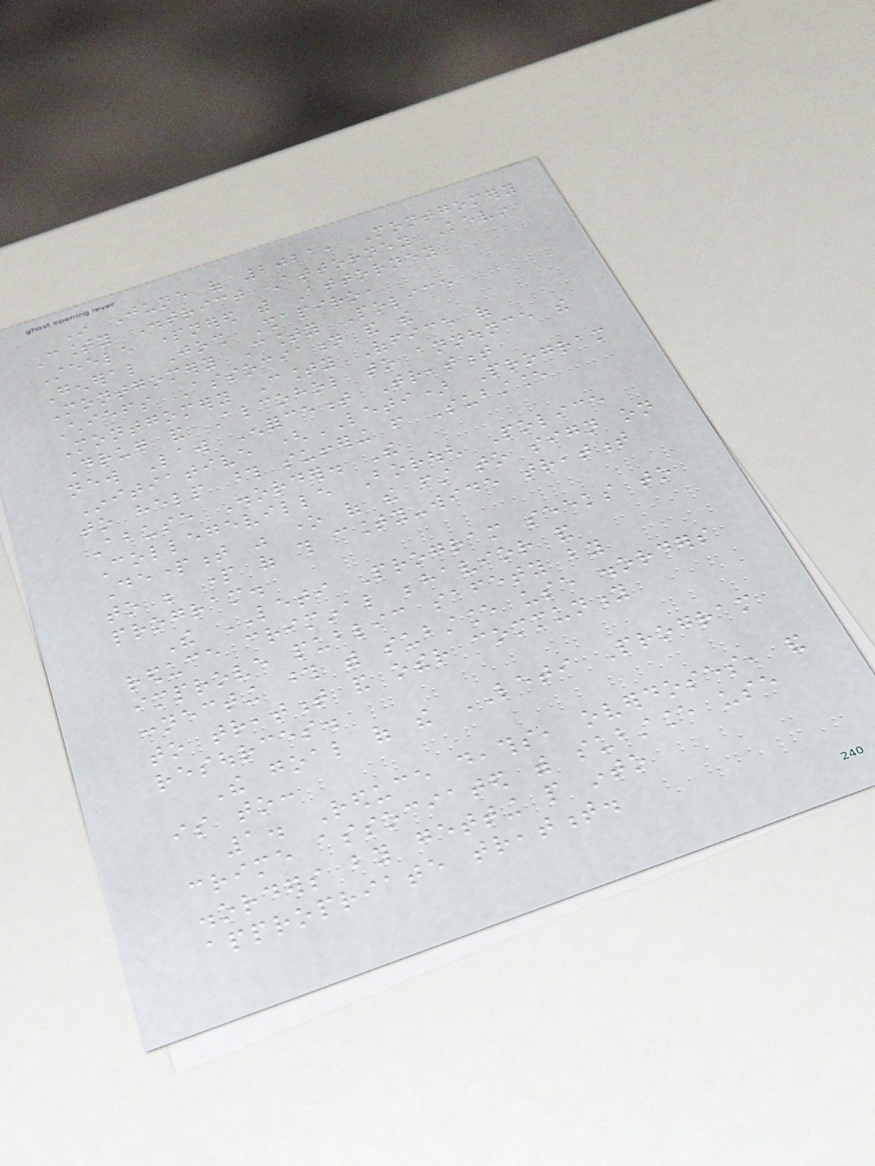In June of 2021, Montgomery
County District Attorney Kevin
Steele partnered with Attorney
General Josh Shapiro,
Montgomery County Police
Chiefs Association and the
Montgomery County Office of
Drug and Alcohol to announce the
new Law Enforcement Treatment
Initiative (LETI) Program
to help those suffering from Substance
Abuse Disorder. The
Collegeville Borough Police
Department was one of the first to sign on
to be part of this county-wide treatment
program.
The LETI Program seeks to
reduce criminal behavior and
improve public safety by
connecting those with substance use disorders
to treatment and other community
resources.
The goal of the LETI Program
is to:
1. Reduce deaths, overdoses, and
crime associated with substance use
disorders by getting people into
appropriate treatment.
